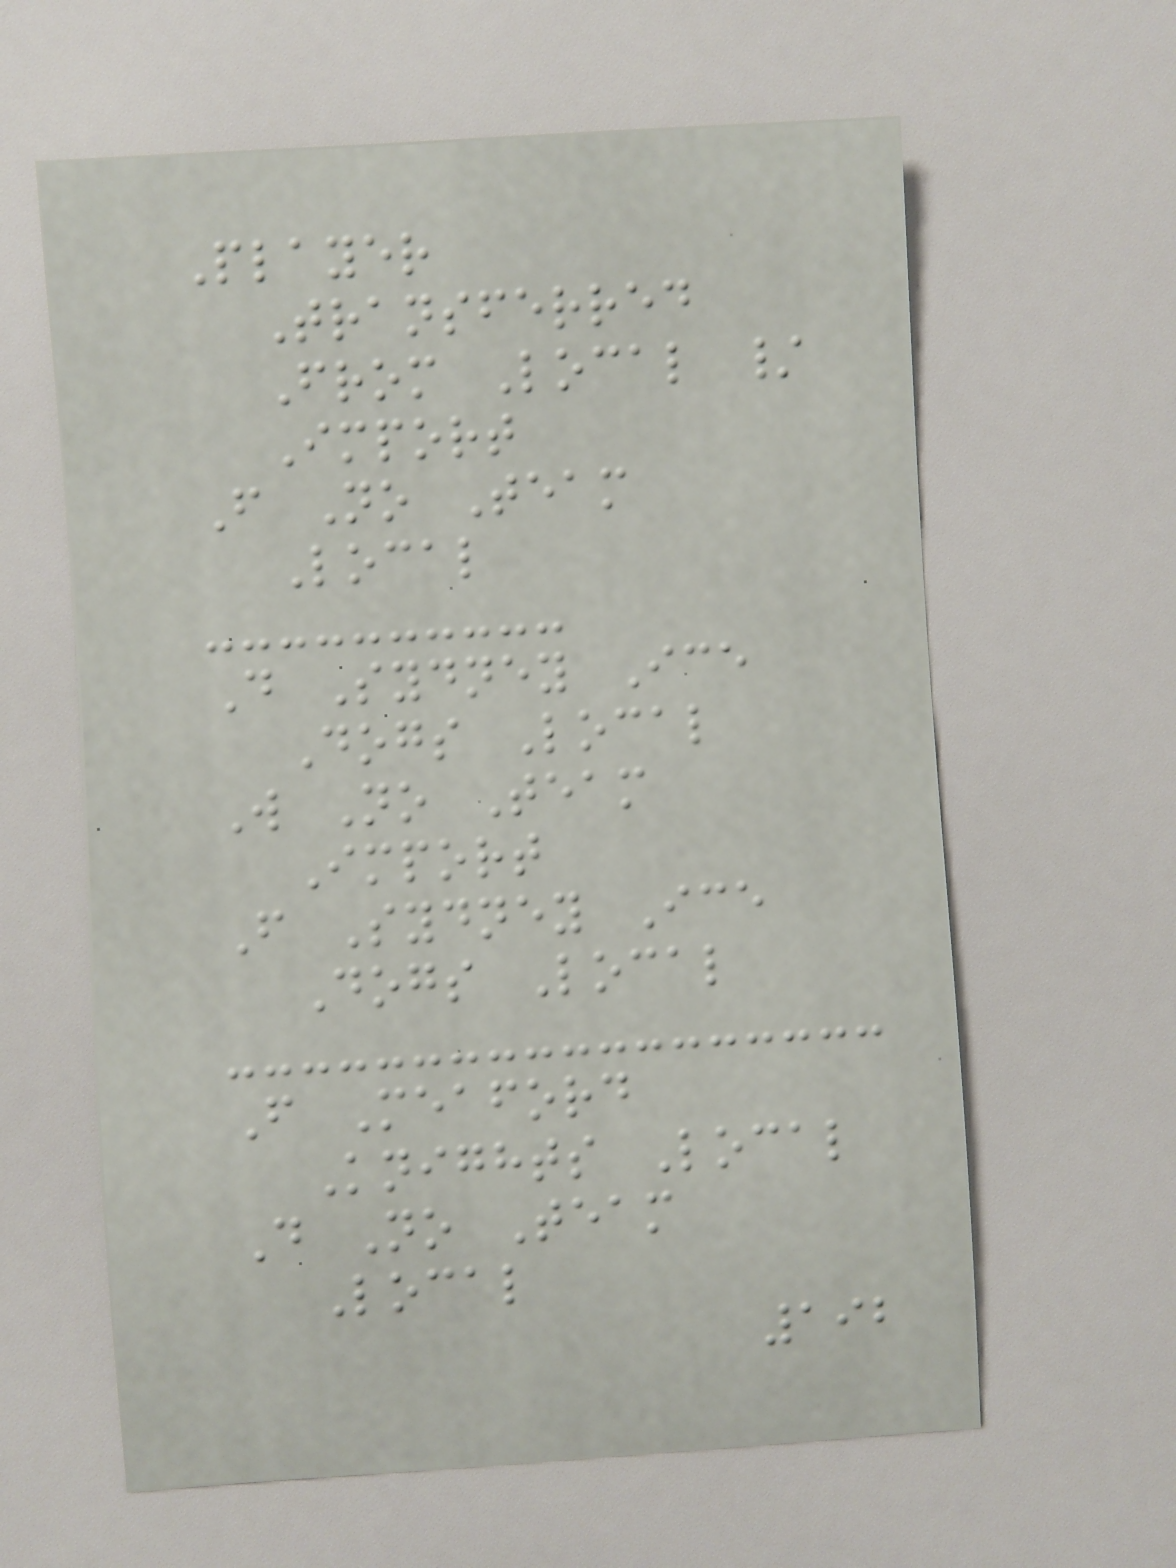Player
Transferred
From Local /
Import
F No Team
Local
D Sydney Ice
Dogs Local
W No Team
Import
F Sydney Ice
Dogs Local
F Meaford
Knights Local
D No Team
Local
192
